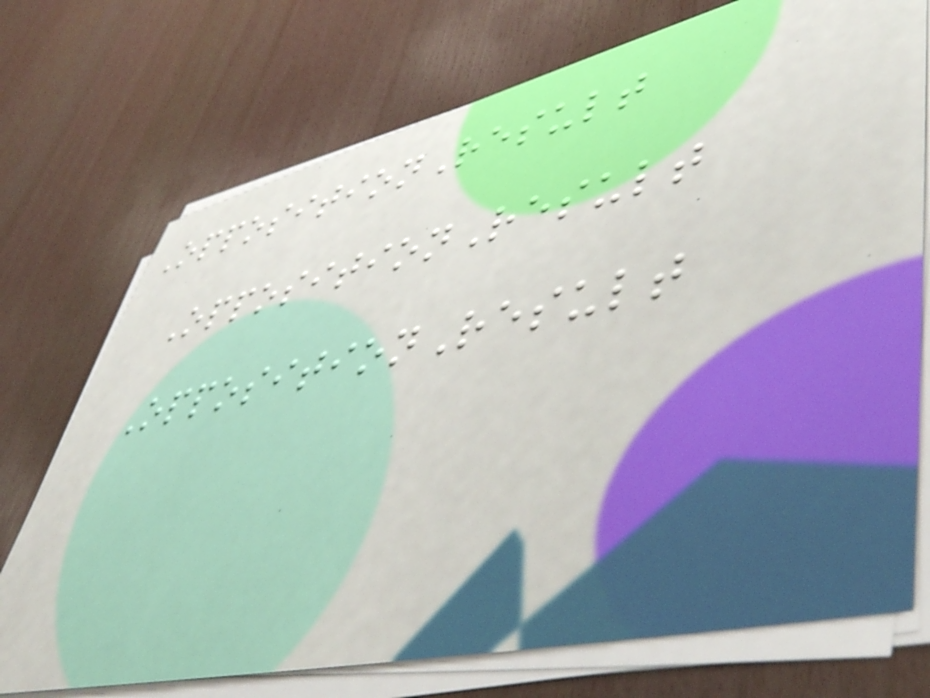OppositionResult
OppositionResult
OppositionResult
